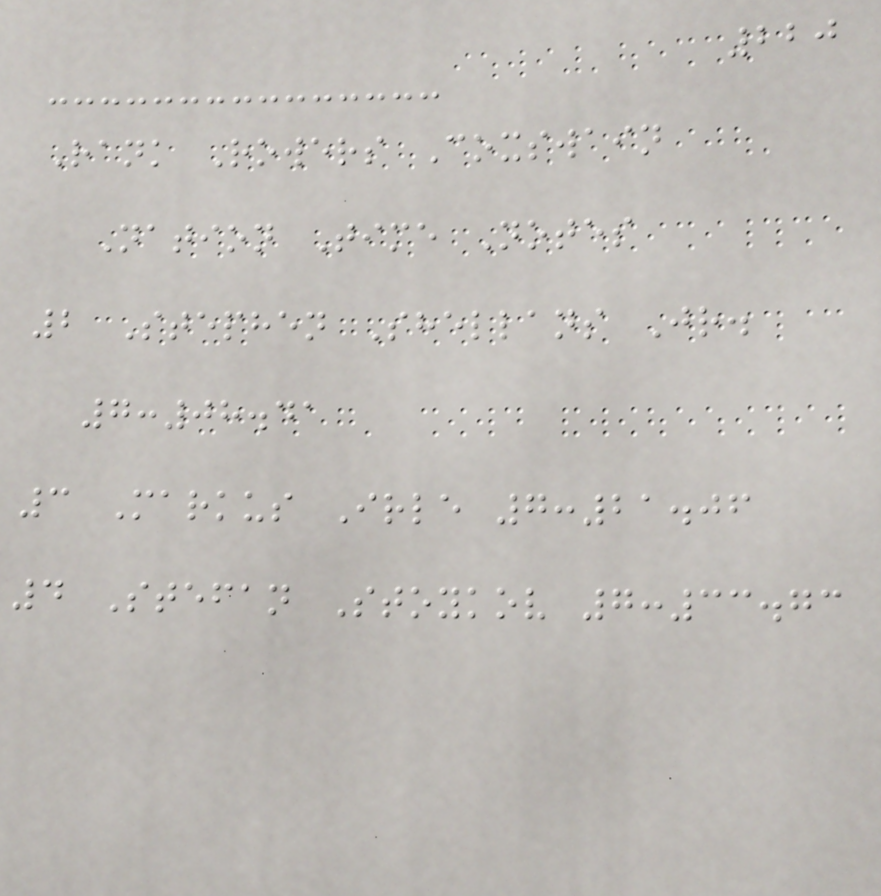220
Rank Rowers Coxswain
Nation Time Notes
2 Stephen Shellans Jr.
7:08.41
3 Markus Irle 7:21.06
4 Stefan Stoykov 7:33.73
